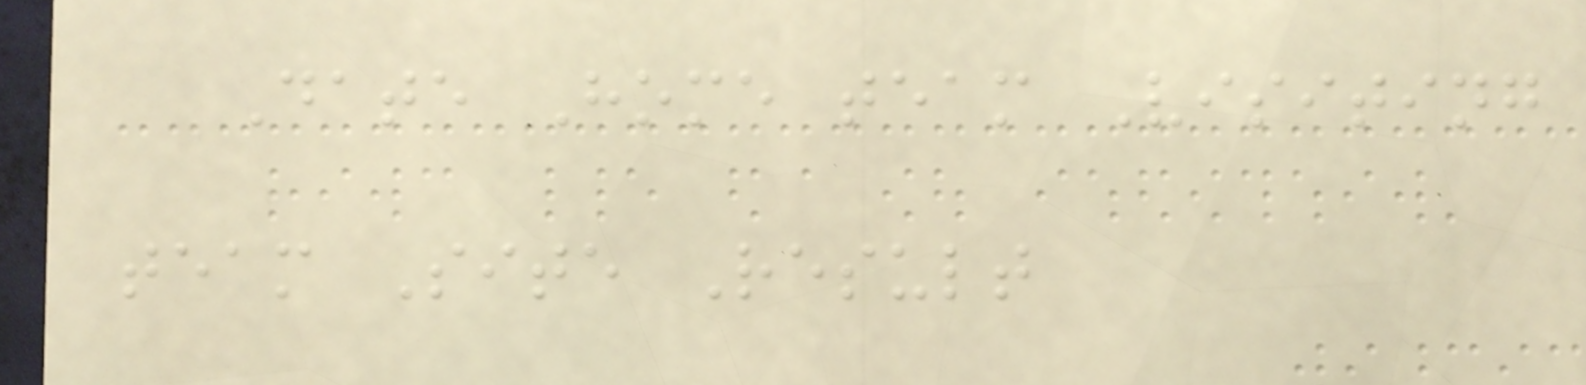Date Home team Visiting
team Site Result
